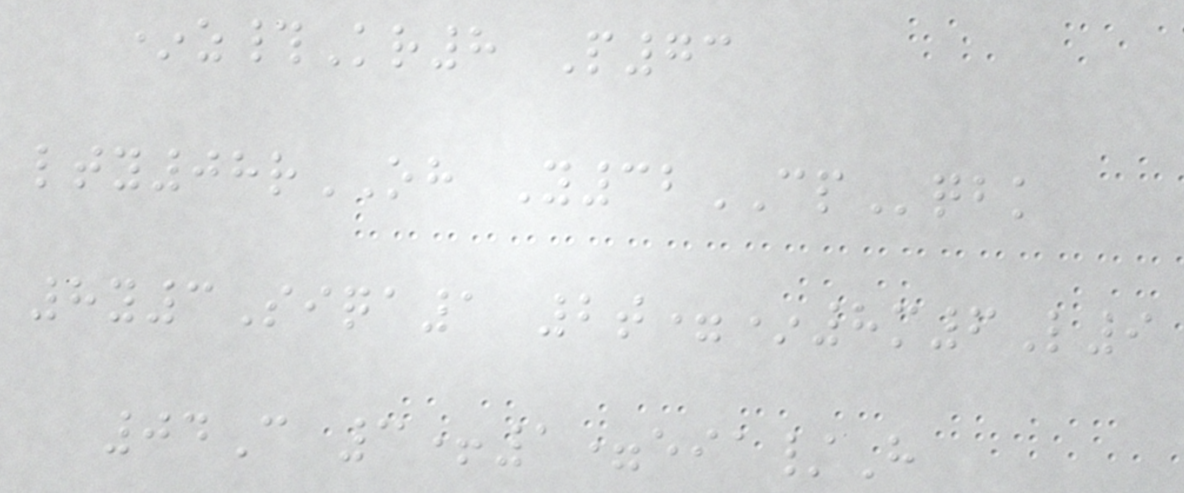*z#Kr8 P73
lty08rOH Y32CPqbk
8y3Siqa1 2t=*8m6L9
04C 3+1=eia/H
